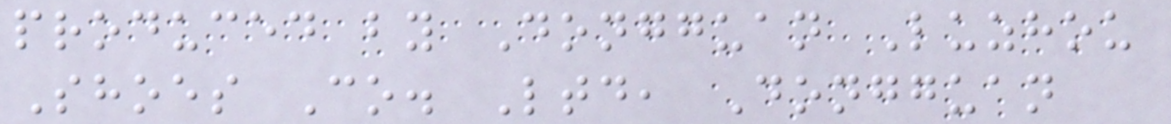produced by Dongguan Luzhou
Shoes Co. Ltd, Dongguan
